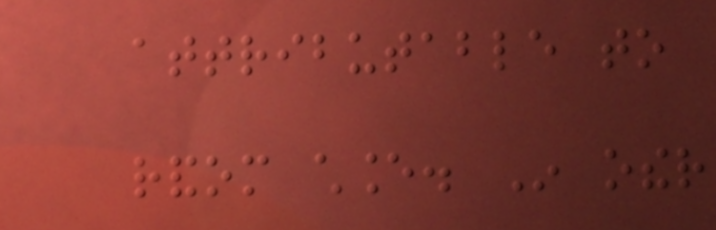attributable to
random chance. In other
